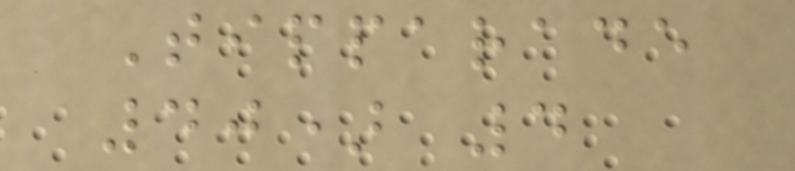Tipparade
40) 4
